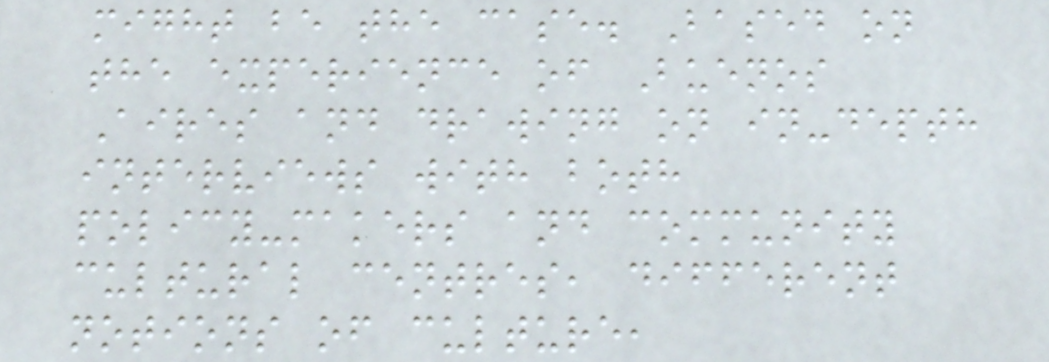might be the case. Based on
the experience of Buenos
Aires and drawing on in-depth
interviews with both
policy-makers and community
cultural centres, different
notions of culture,
